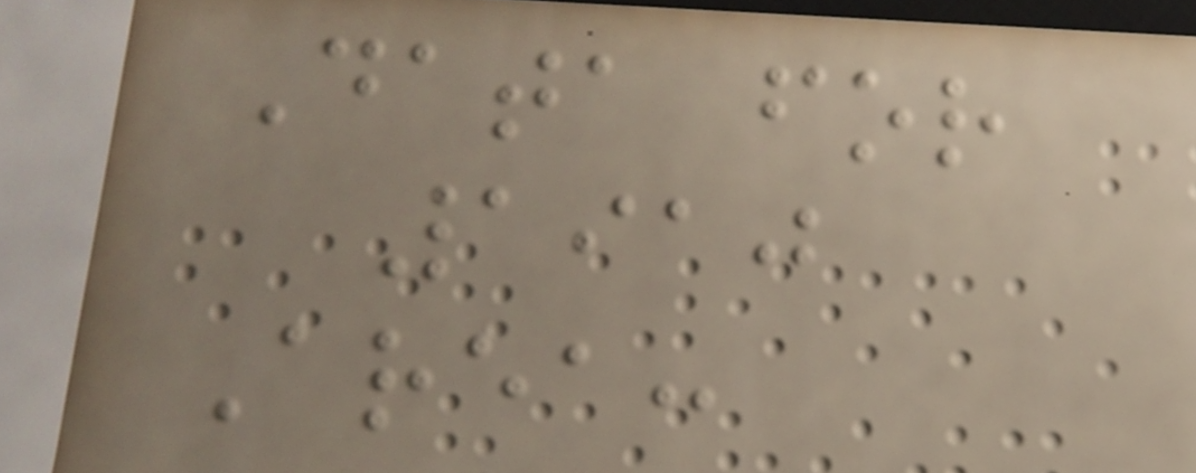Data for
1910
Area:
